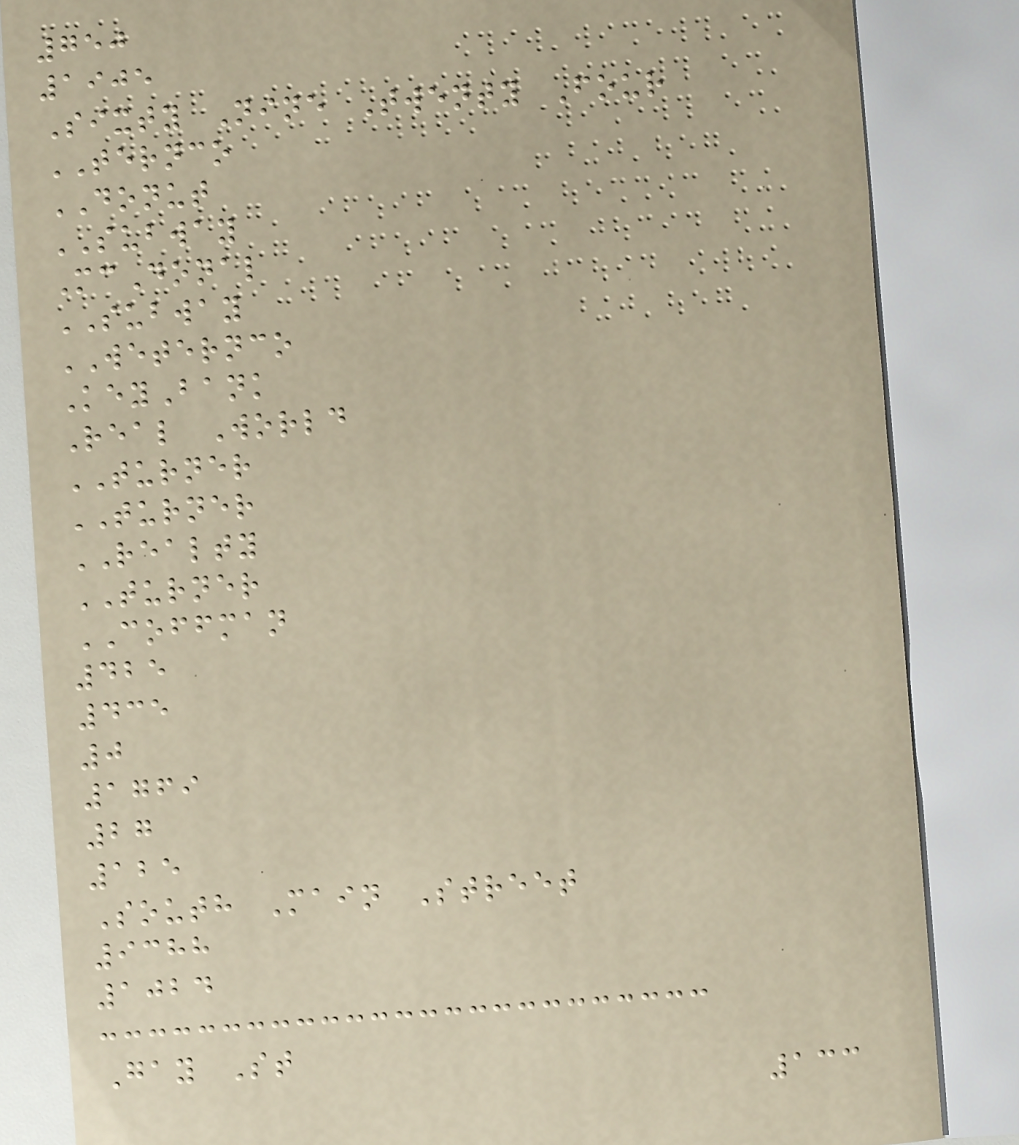750
1905
Sixty Nine Twenty Four
TERNCO
DONUT
SUBWAY
McDonal
SUBWAY
WETERNCO
KeyBank
Real World
TURNER
TURNER
REALTY
TURNER
COFFMAN
425
435
0
1769
27
125
South Main Street
9388
1024
Gay St
133
